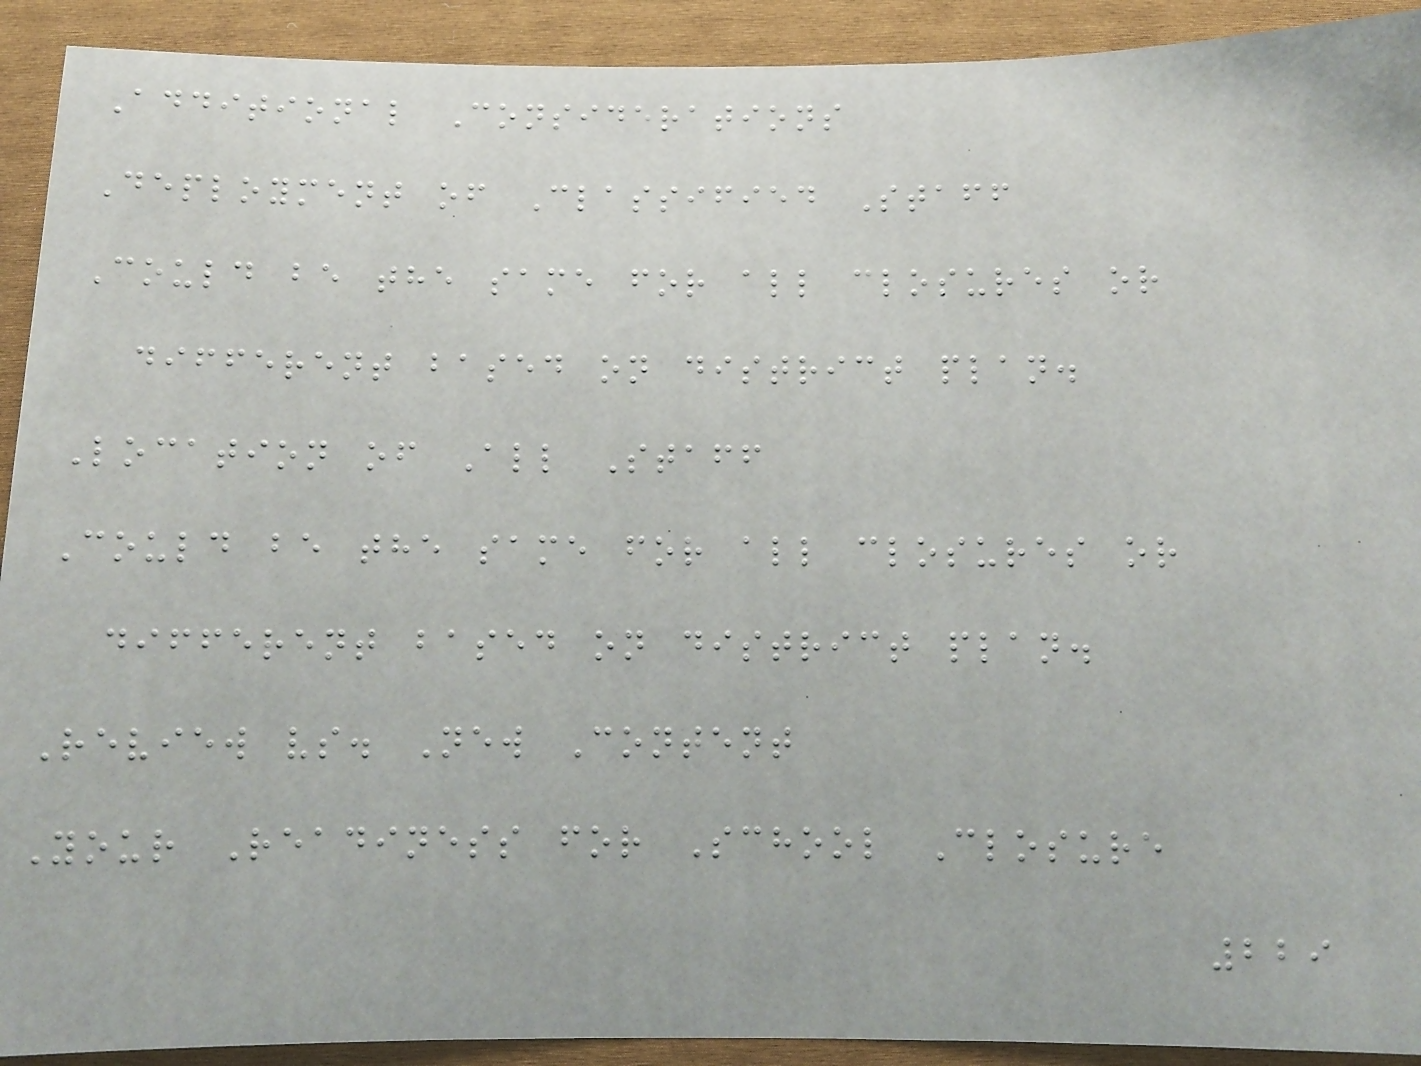Additional Considerations
Deployment of Classified Staff
Could be the same for all closures or
different based on district plan.
Location of All Staff
Could be the same for all closures or
different based on district plan.
Review vs. New Content
Your Readiness for School Closure
229
